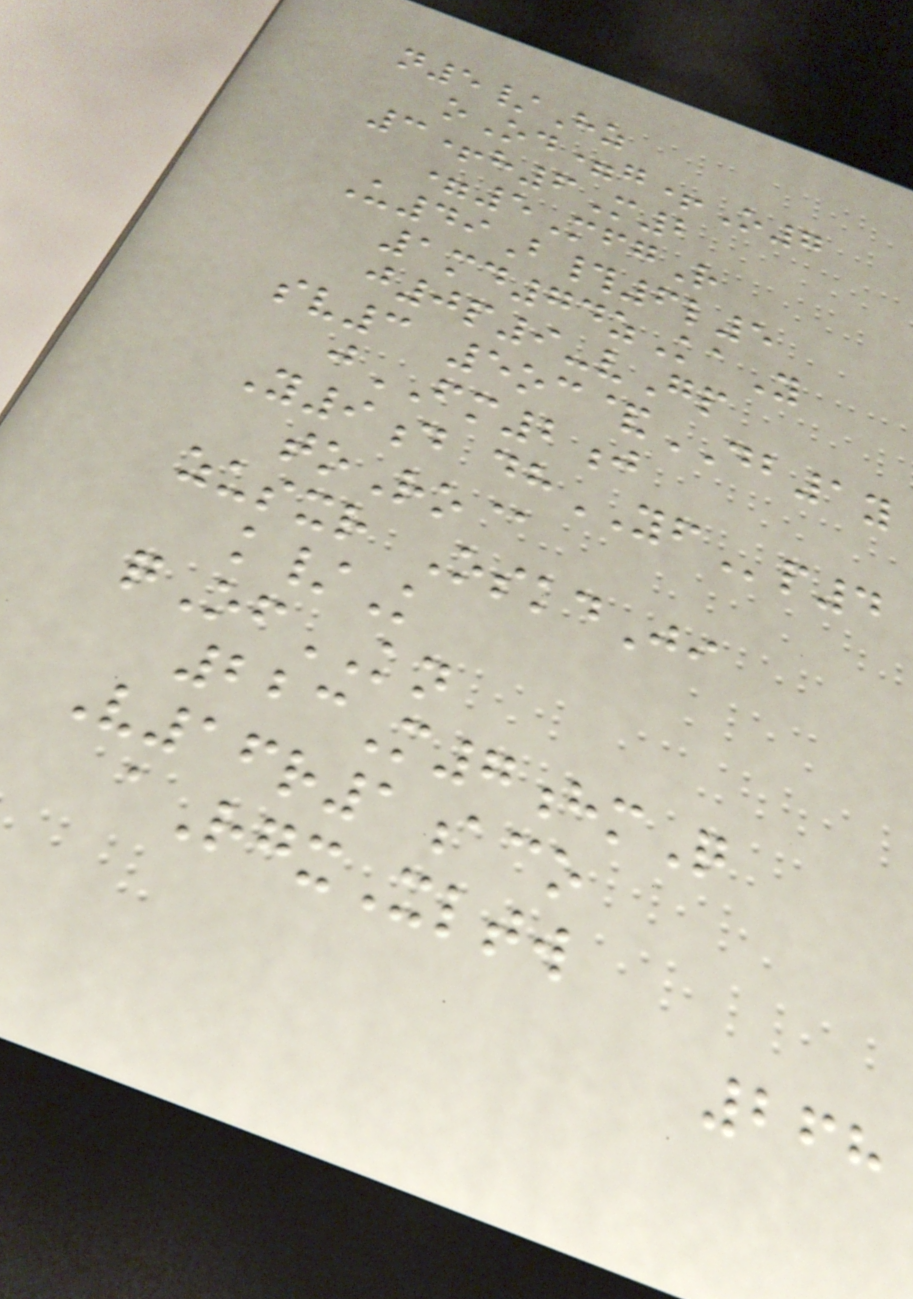n5/Hz
oOd=g+O7
3+h6M2
=5MfgR
U49B#6l5
1md74zKaY
j0p9-vGp
sv3 5oc&DB1y
jFM2j
Y9d dhYFp4
toRo@
zusxr OskdJi
k/K
qOfKN
223M7hmQ
V16r1aco
aRgxXltw
268
